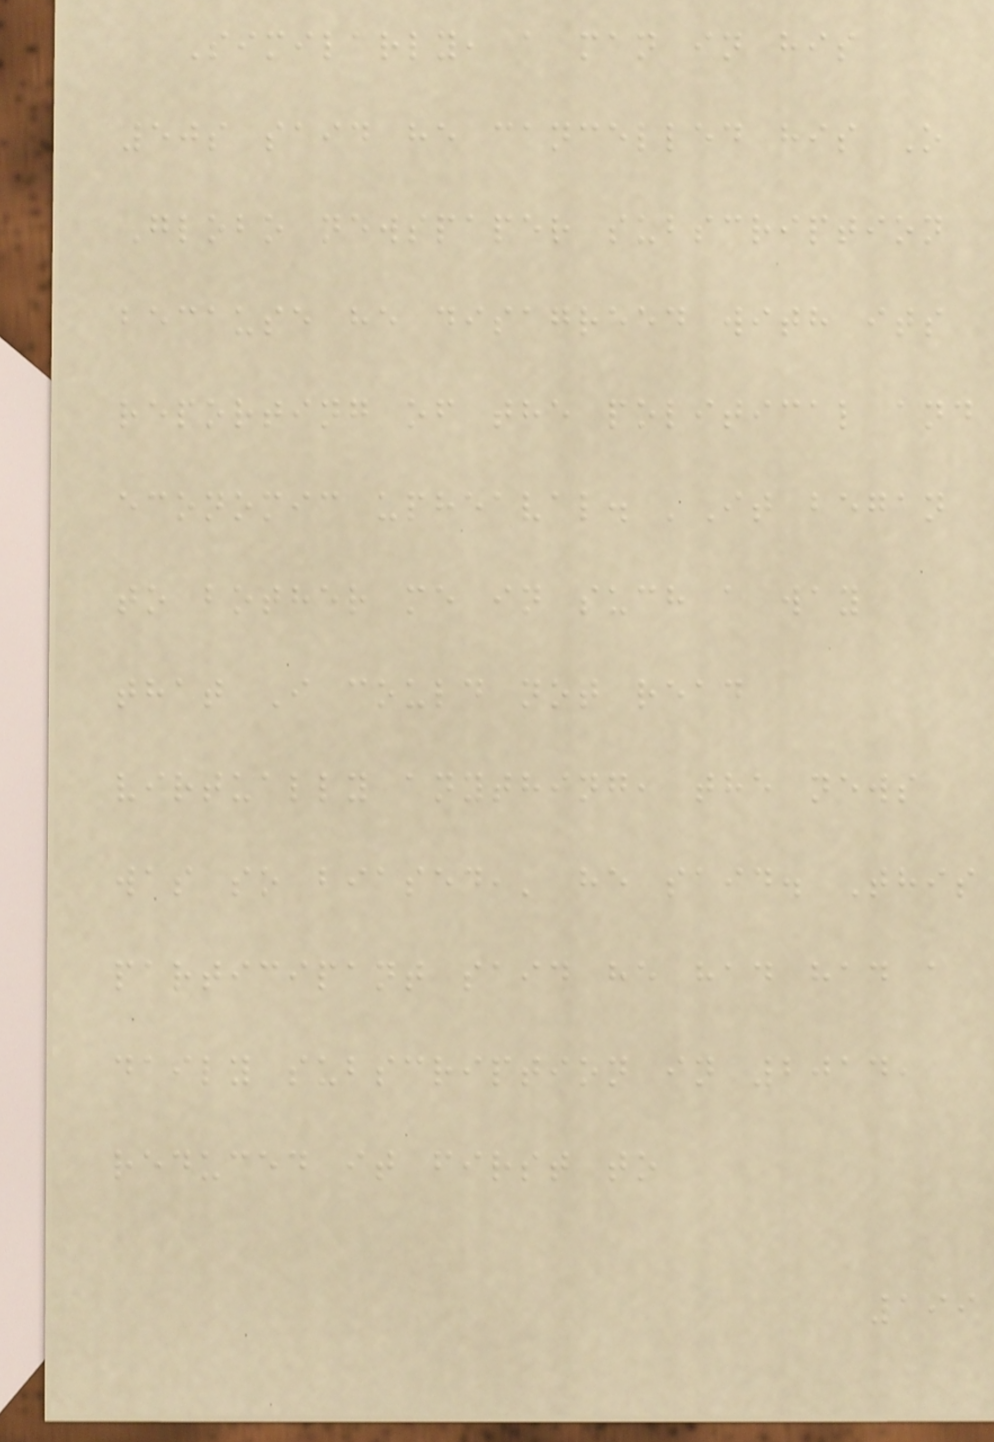Similarly, a man in his
50s said he cancelled his O
Globo newspaper subscription
because he disagreed with its
reporting of the political and
economic upheaval. 'It began
to bother me in such a way
that I could not read
virtually anything, the news
was so biased,' he said. This
participant said he had had a
daily subscription in 2014,
reduced it first to
199
